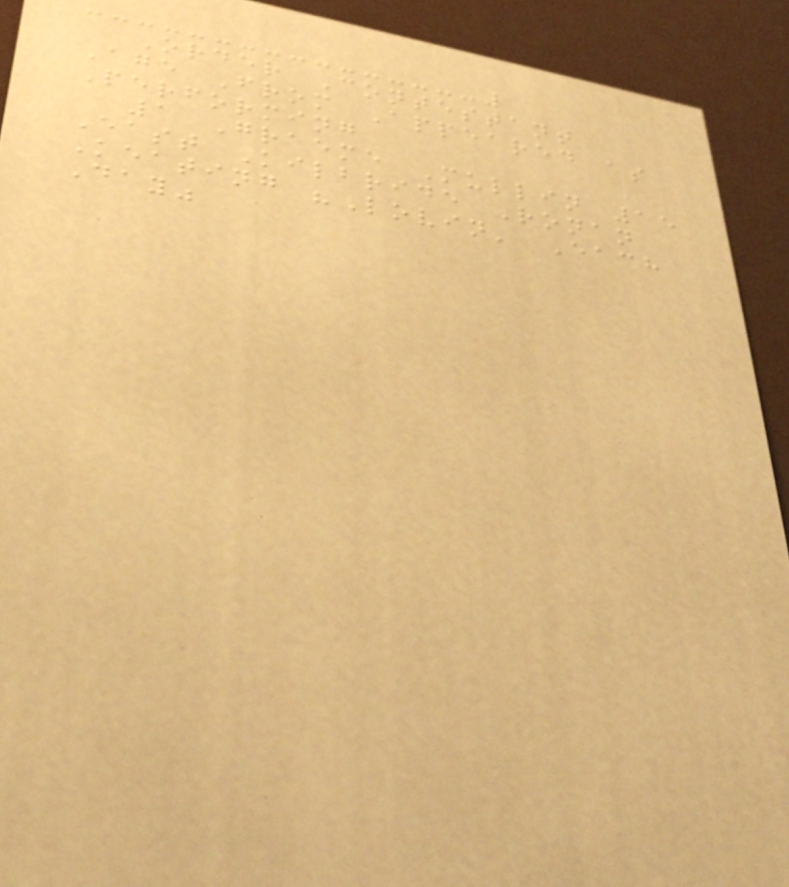Order Contestant
Age From Appeared as
Performing
1 Graeme Mullin 15
East Kilbride Ronan
Keating "Lovin' Each
Day"
